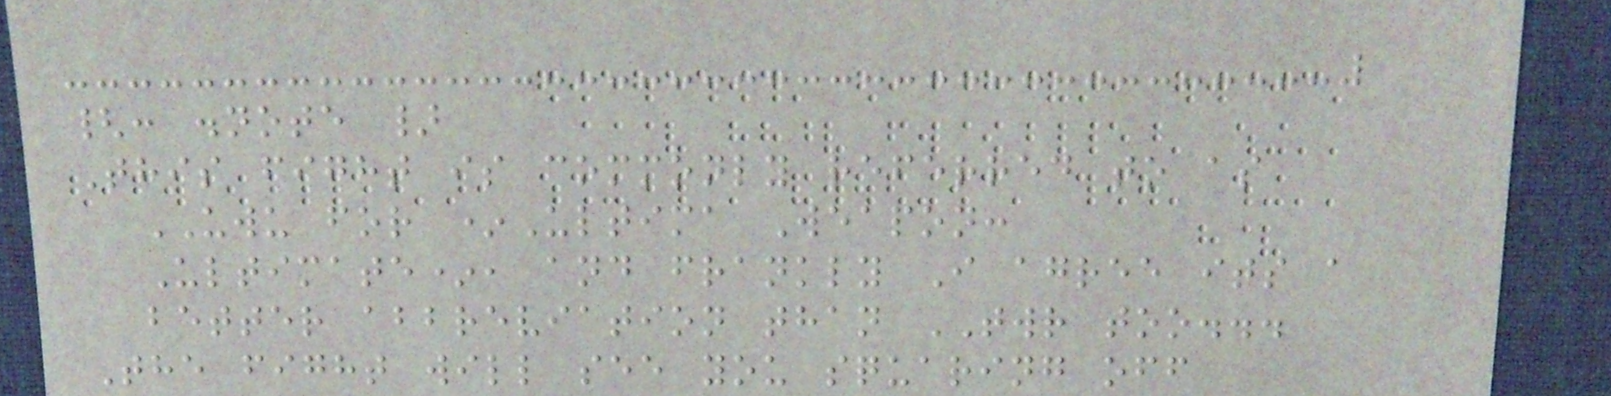{: .note }
This fight is commonly referred to as
UWU for *Ultima Weapon:
Ultimate*, and frankly I agree its a
better abbreviation than TWR too...
The fight will see you squaring off
